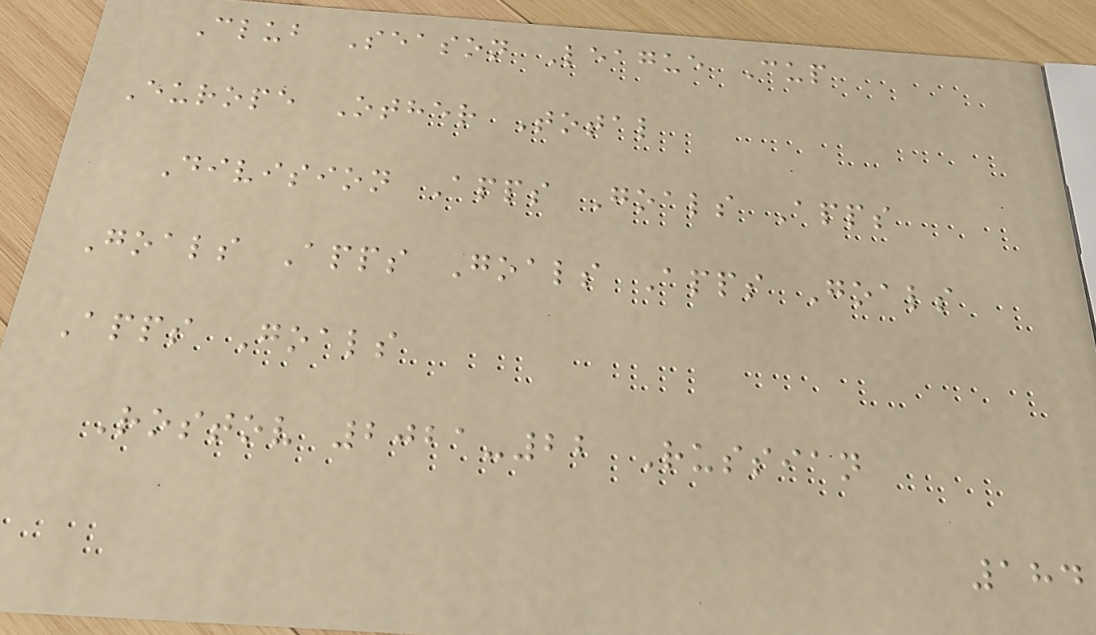Club Season League Cup
Europe Other Total
Division Apps Goals Apps
Goals Apps Goals Apps Goals
Apps Goals
Rostov 2021-22 Russian
184
